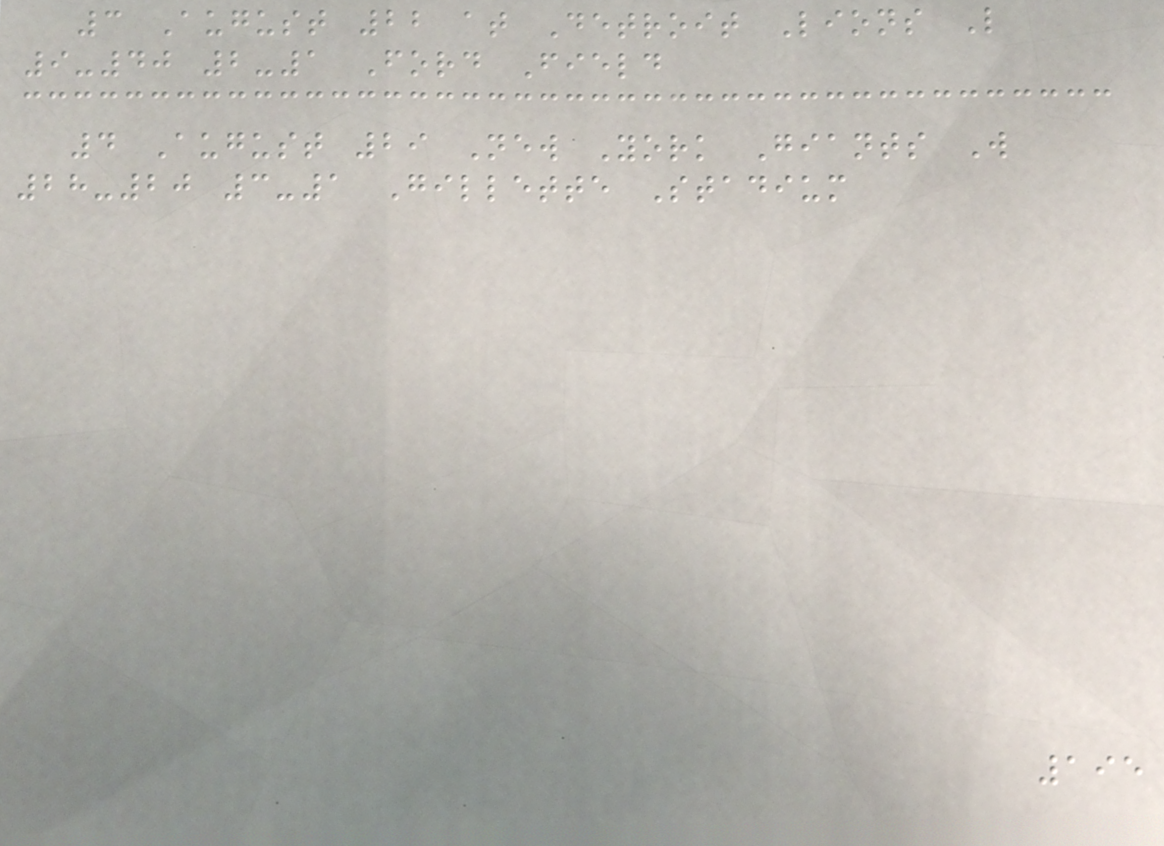3 August 22 at Detroit Lions L
9-40 2-1 Ford Field
4 August 29 New York Giants W
28-20 3-1 Gillette Stadium
195
